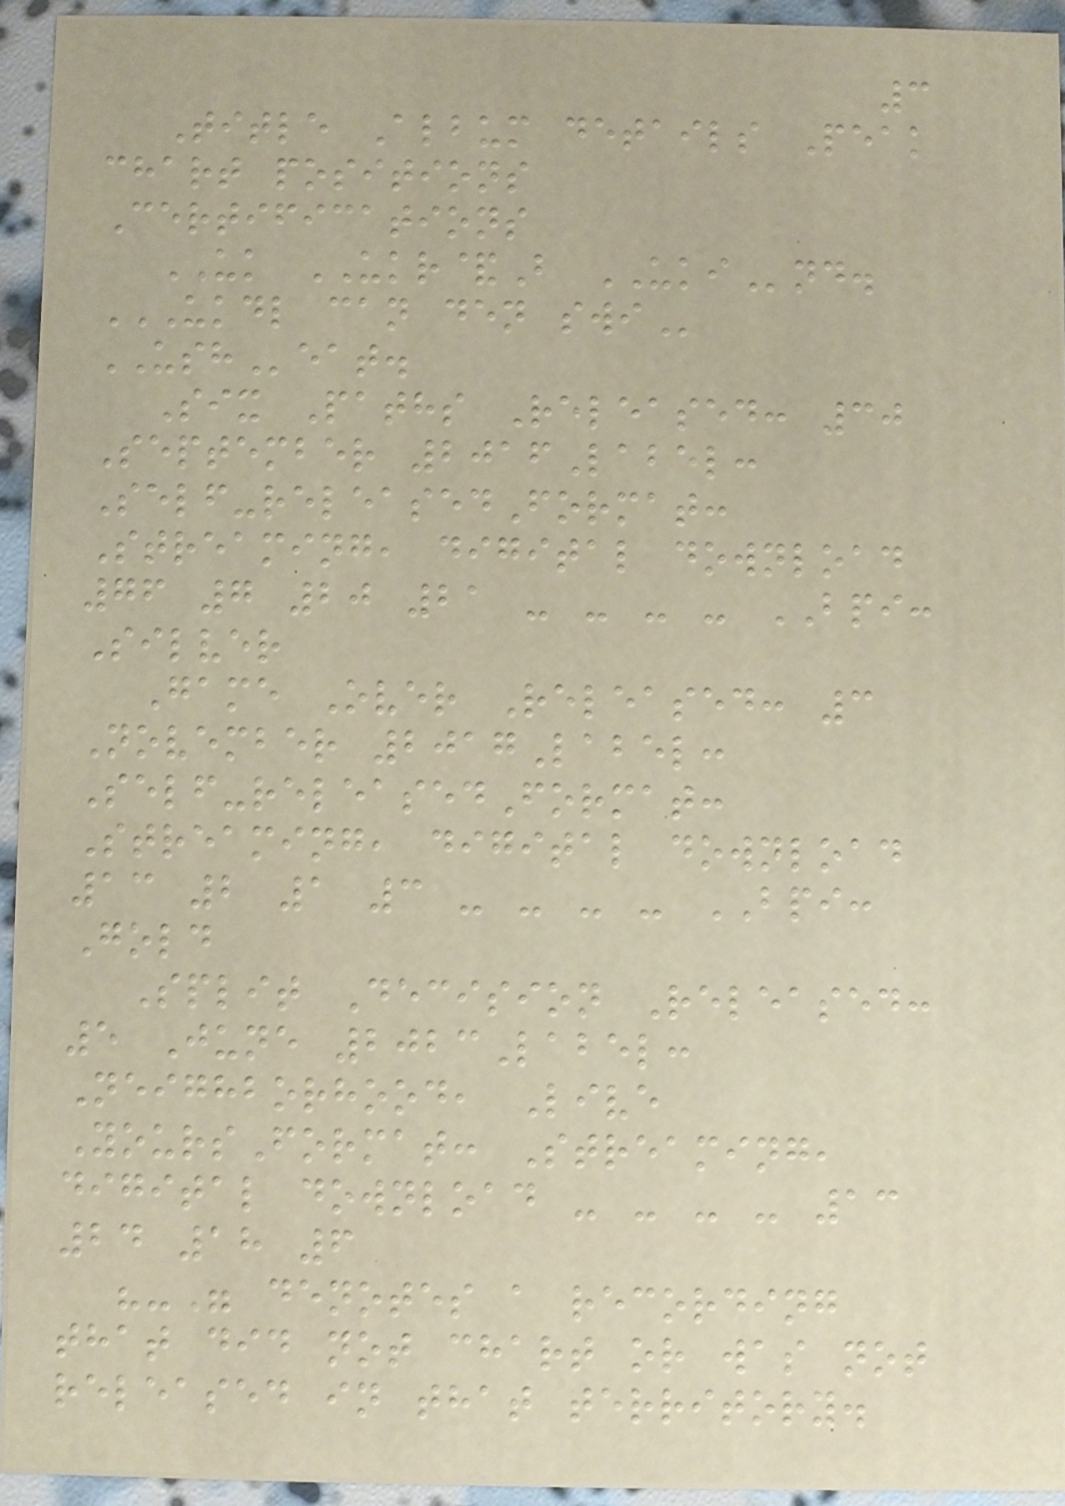3
Title Album details Peak
chart positions
Certifications
UK UKR&B UKInd.
UKDL CAN DEN SWI
USHeat.
Six Paths Released: 30
September 2016Label:
Self-releasedFormat:
Streaming, digital download
76 7 20 21 - - - - BPI:
Silver
Game Over Released: 3
November 2017Label:
Self-releasedFormat:
Streaming, digital download
13 2 1 3 - - - - BPI:
Gold
Split Decision Released:
5 June 2023Label:
Neighborhood, Live
YoursFormat: Streaming,
digital download - - - - 13
24 18 6
"-" denotes a recording
that did not chart or was not
released in that territory.
